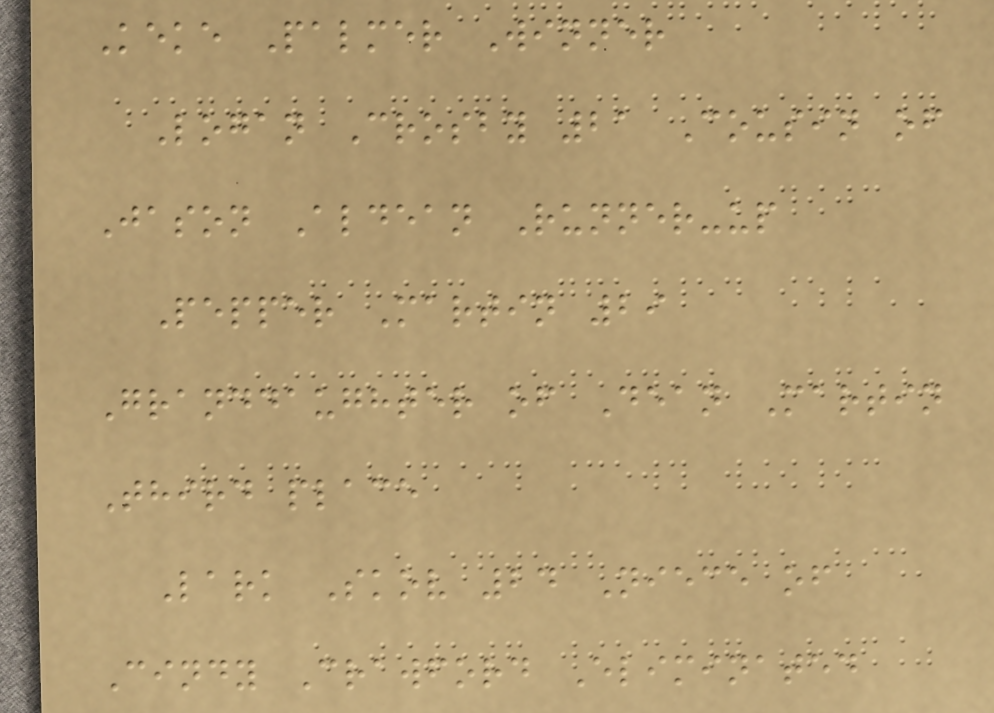Keke Palmer Winner
Logan Crosby 21 Cousin of
Jason Aldean Runner-up
Pepper Martin 29
Granddaughter of Dean Martin
Third place
Lark Skov 24 Niece of
Cindy Crawford Eliminated
